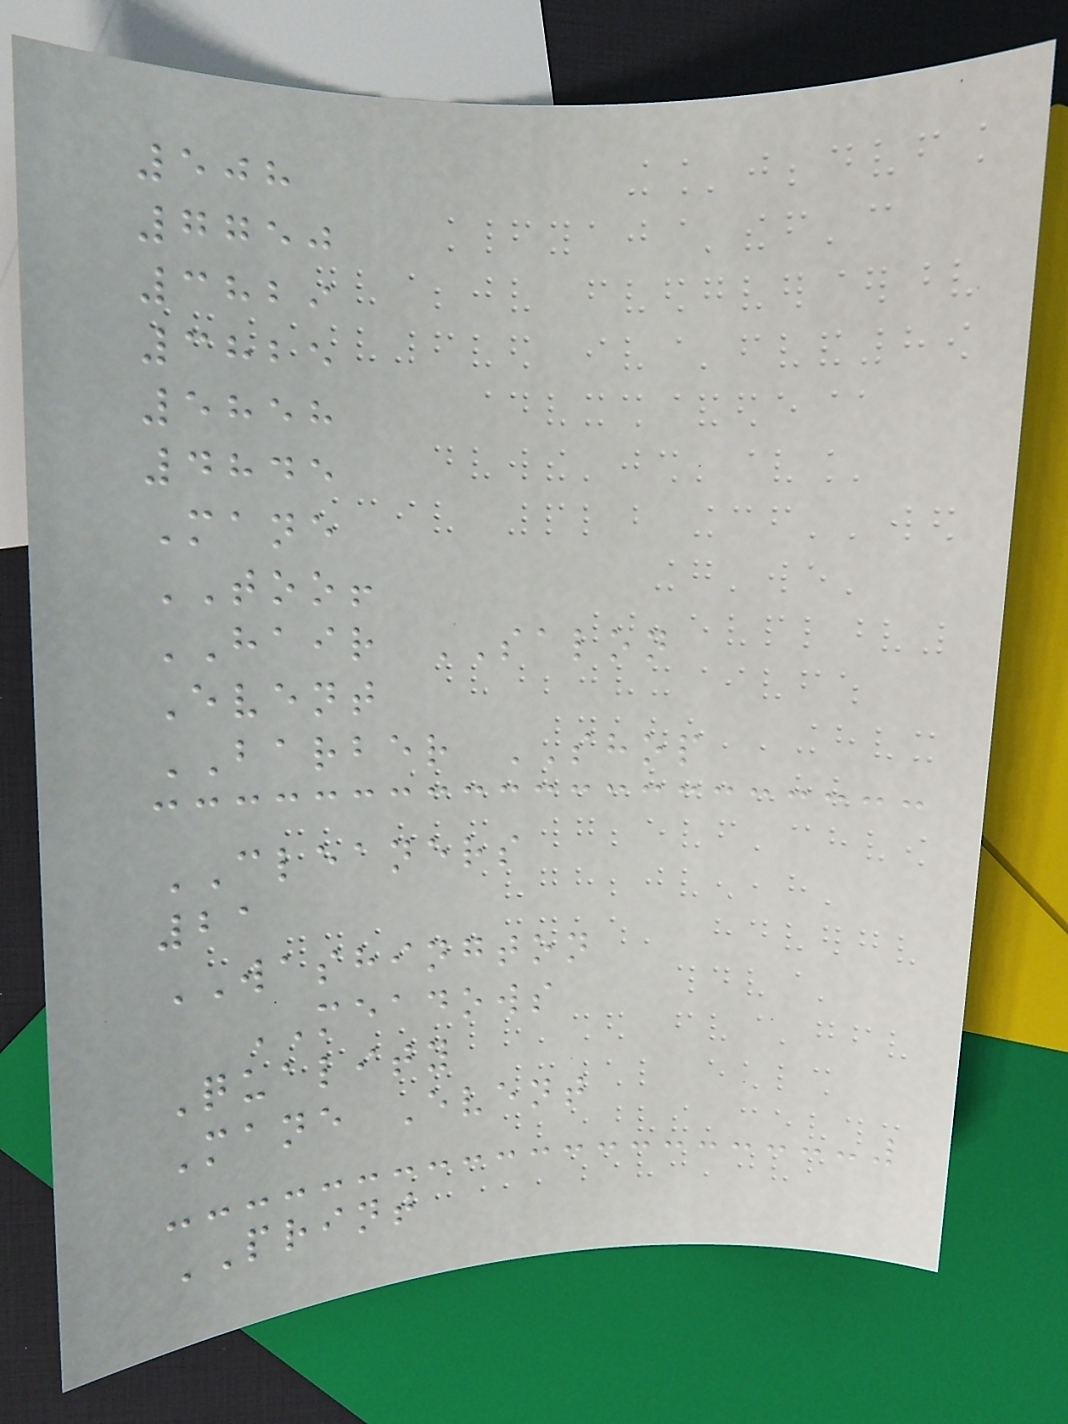508
7750
3829
3825
5858
4845
Mane
TOO!
HAIR SALON
Event
BARBER SHOP
CLEANERS
21
WASHINGTON
MEADOWS
Quality
Mane Event
PRINT
